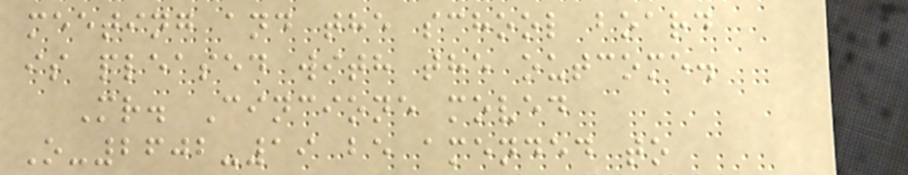meeting and the school board
is pleased with the outcome.
Mr. Cincione moved
O-2602-19 be amended to
